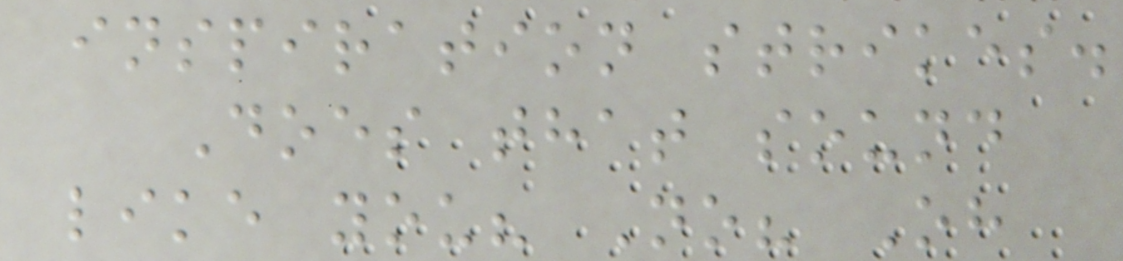inspiration strikes.
Does that sound
like you? No? Oh
